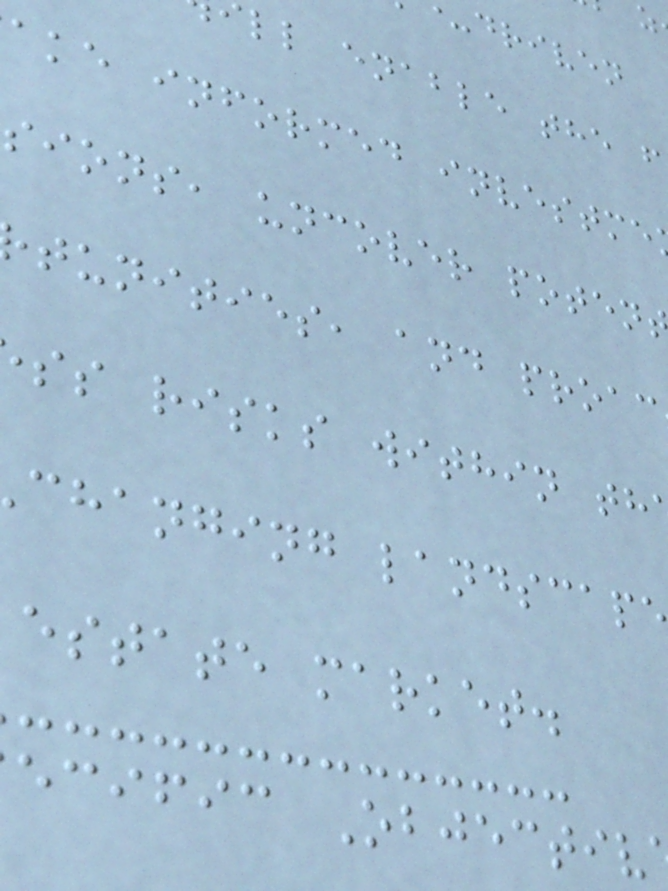-driven
ll enable the f
ake informed investme
sions, uncover poten
tunities, and proac
ss risks within th
changing landscap
estate market.
ecific Objectiv
